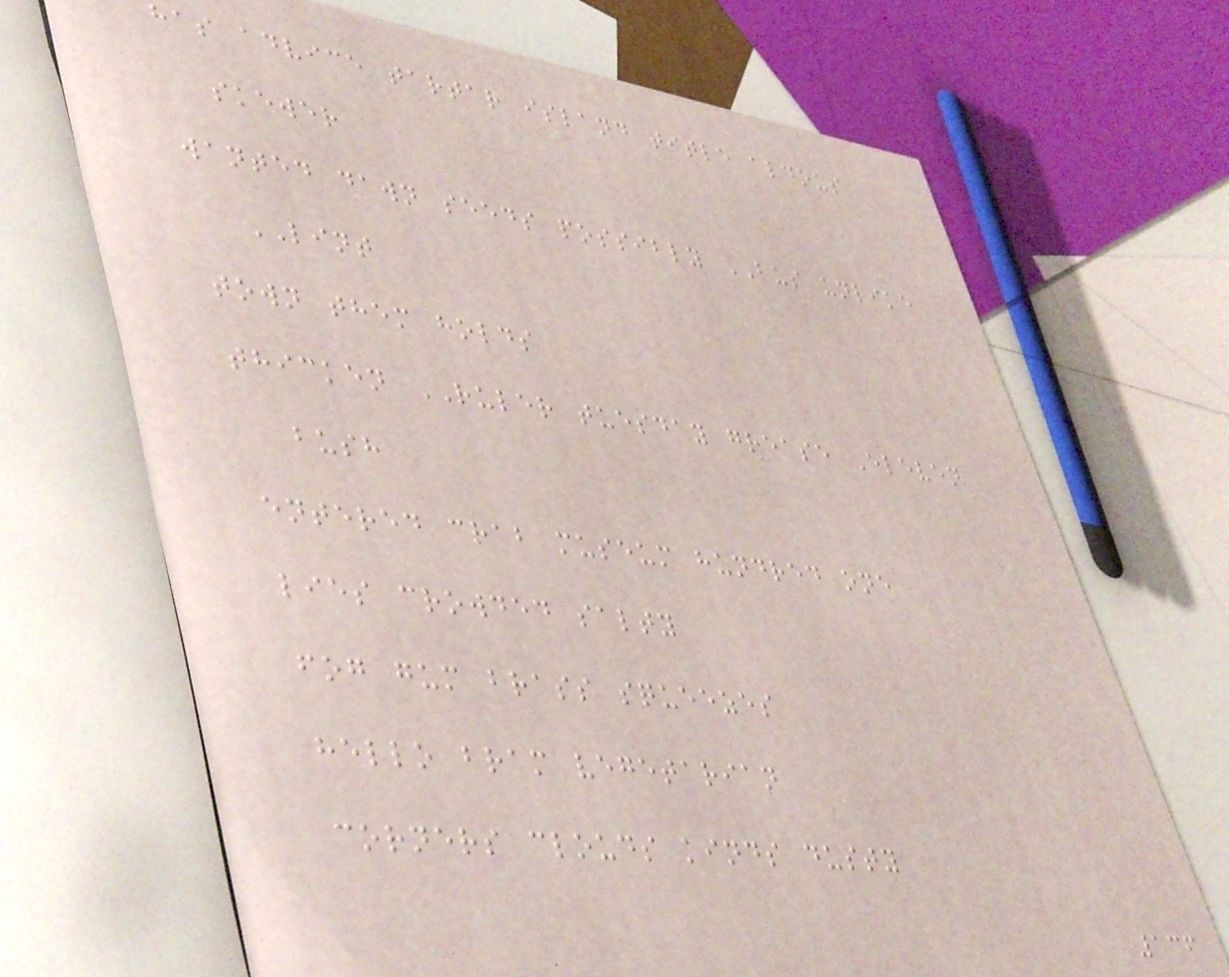has advice tartar island title aldous
skewer
wanted dawn seeds possibly BUS unlike
LINT
town them holds
thicken RULER tuesday grease Eleven
bush
entered crab museum hundred one
lies crowded salty
fog gum brass squeezes
hello bram vegetarian
corners clouds kinds dusty
136
